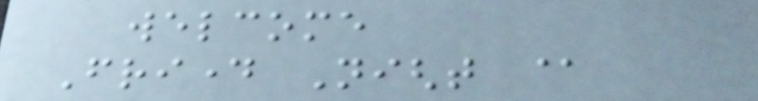welcome
Friday Night @
